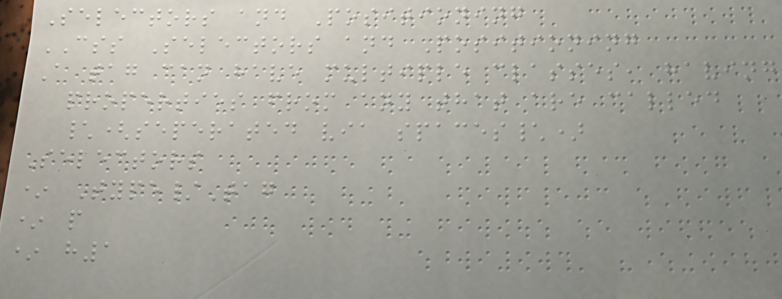Selectors and Positioning
CSS Selectors and Positioning
A tag can have multiple classes, having
properties from any that are called
\(seperated via spaces\)
Selectors
* Type/Tag
* p
* h1
